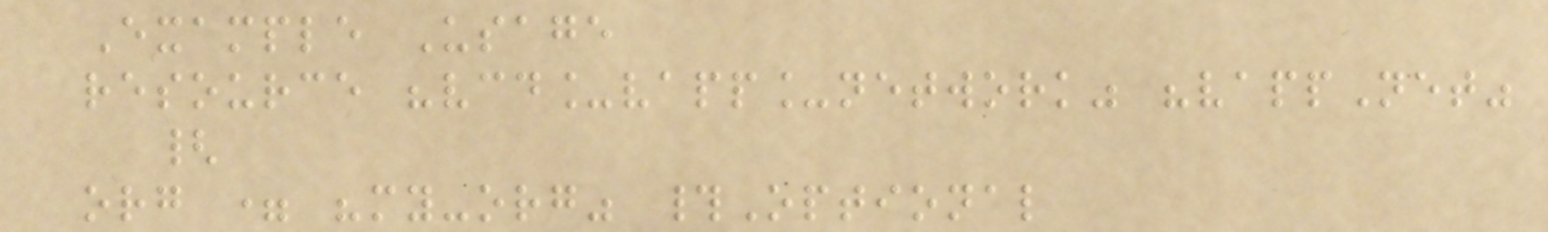Example Usage
resource "vcd_vapp_network" "vappNet"
{
org = "my-org" #Optional
